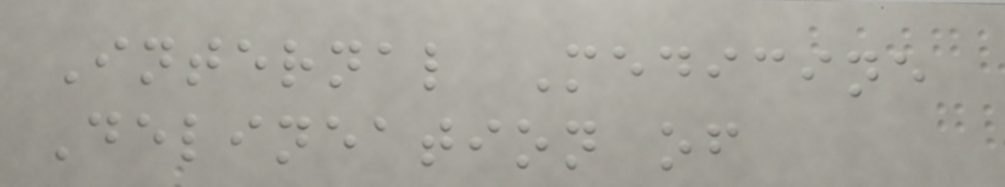Internal Medicine
Delineation of
